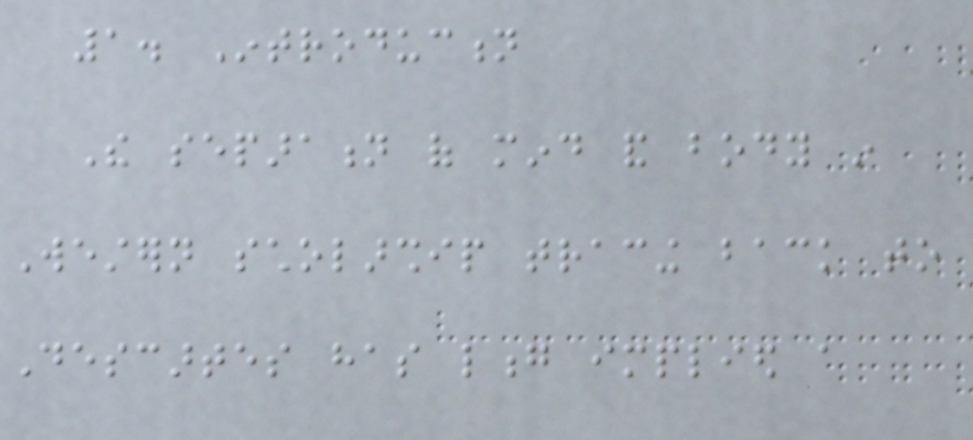1. Introduction
The separation of mind and body in
Western scholarship tracing back to
Descartes has long implied a
